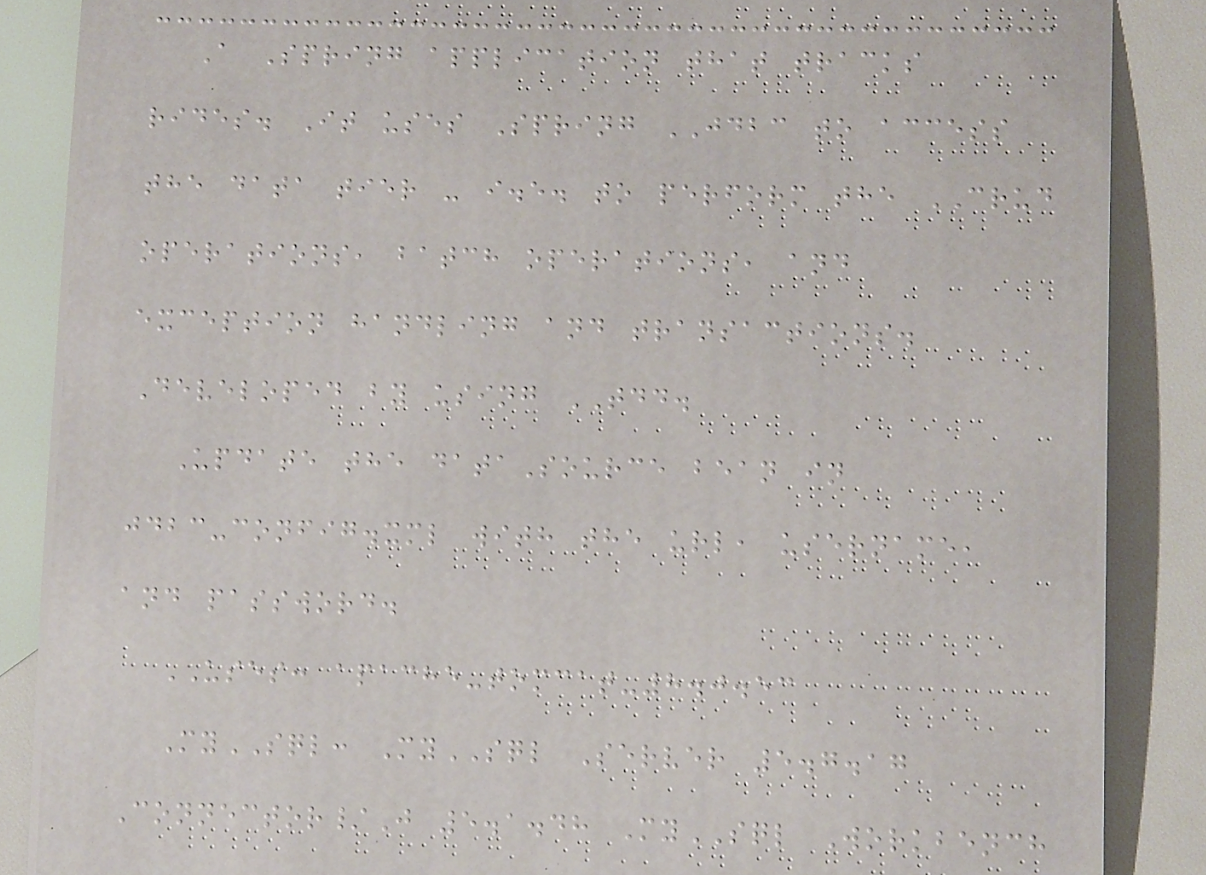A Spring application that tracks
rides. It uses Spring JDBC to access
the data tier - i.e. to perform the CRUD
operations, batch operations, and
exception handling and transactions.
Developed by using TDD.
Update the dataSource bean in
jdbc-config.xml with the url, username,
and password.
USES: apache-tomcat-8.0.53
MySQL: MySQL Server 5.7.17
Connector/J 5.1.48 MySQL Workbench
